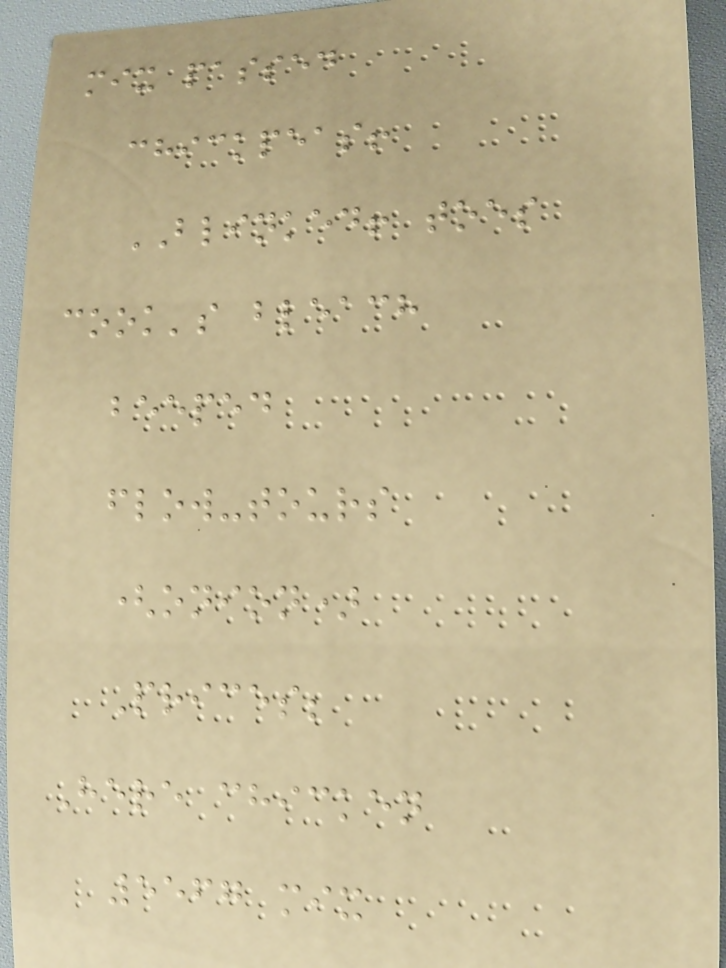mix passed
chickpeas!
BLINKED! toes
cook's bleach
beeped
flow-tours
(onion)
Prices;
Here chicken
5567 mix
